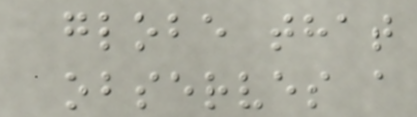globe that
observes a
